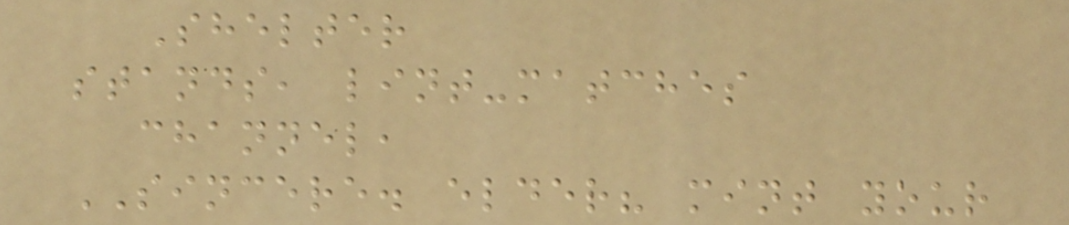Shelter
stands, lint-matches
channel,
SINCERE. elder? mint your
